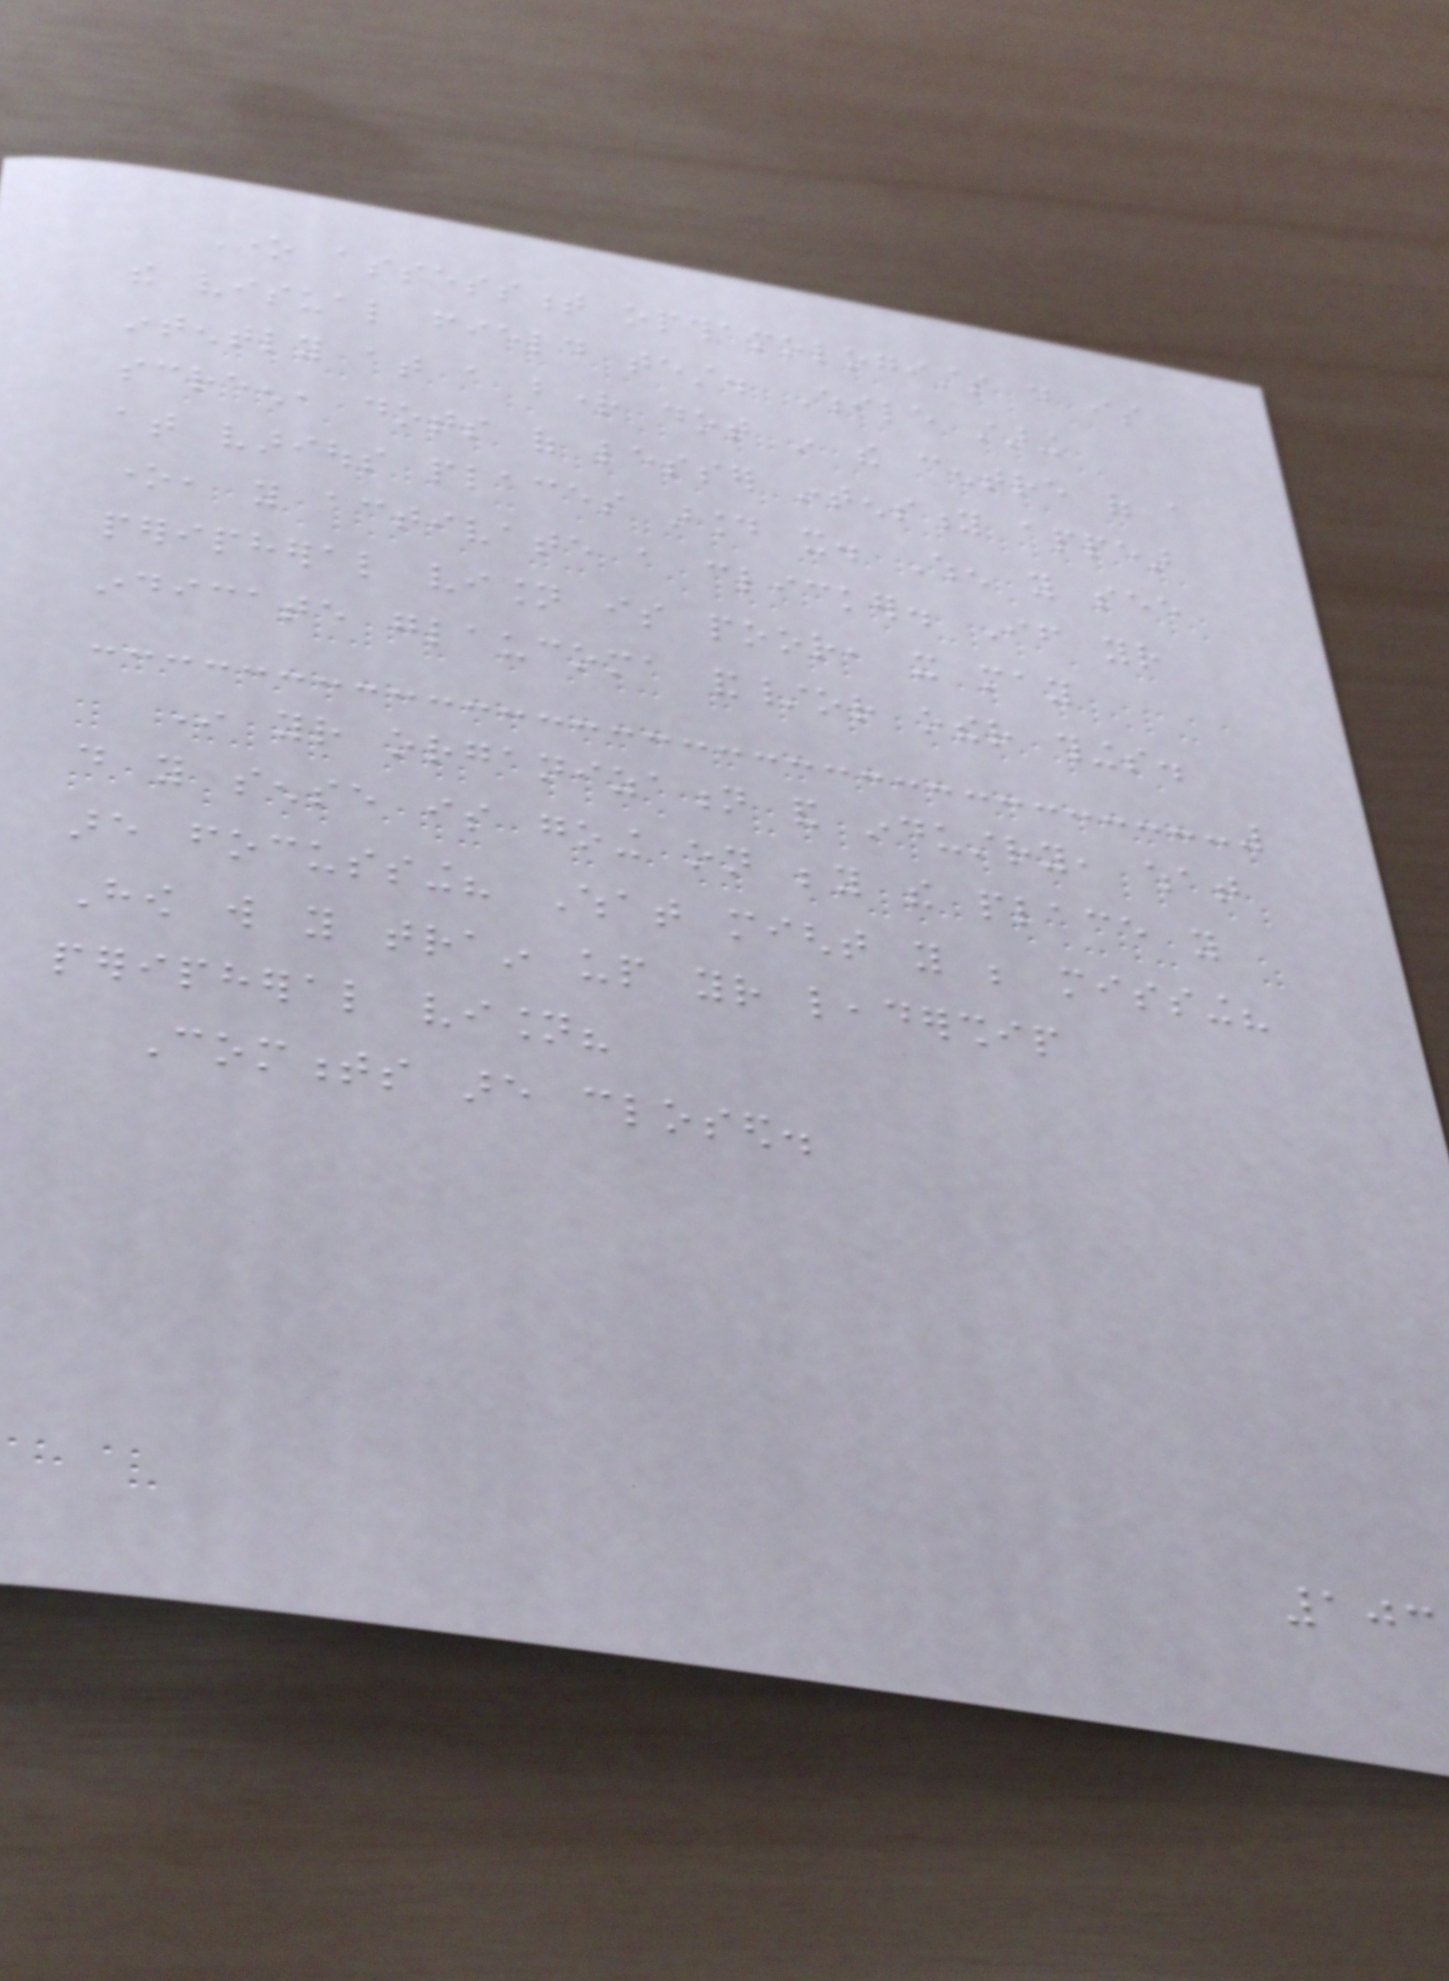One assessment opthamologists do is
the visual field test. While staring
intently at a bright dot in the centre of a
screen, dots of lesser intensity appear
at various places around it. When you see
one, you activate a clicker. If your
peripheral vision is poor, it may
indicate glaucoma and/or other things.
In your organization and industry, what
do you sense is going on beyond the place you
are focussing? What might you be missing?
How will you train up your leadership
peripheral vision?
Comments are closed.
103
